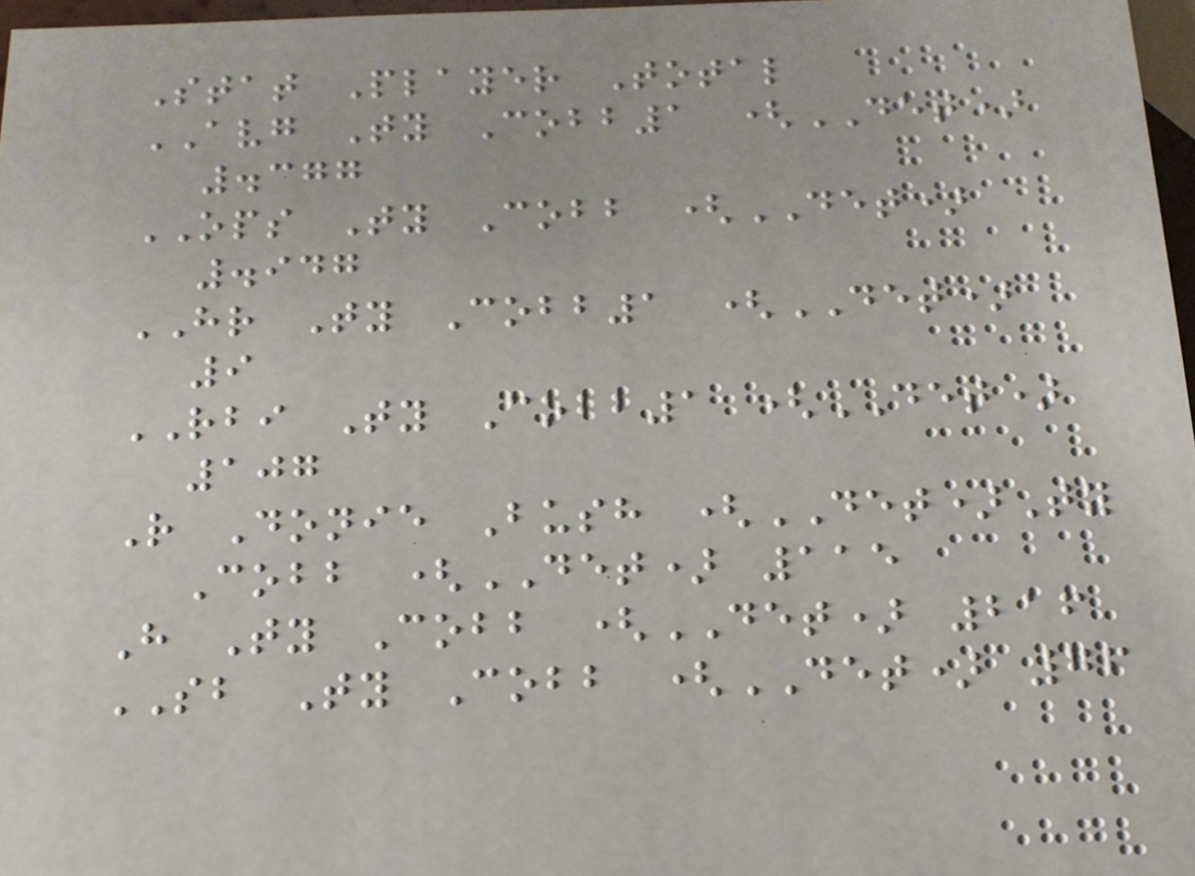Stat Player Total
AVG Ty Cobb1 (DET)
.377
OPS Ty Cobb (DET)
.947
HR Ty Cobb1 (DET)
9
RBI Ty Cobb1 (DET)
107
R Donie Bush (DET)Ty
Cobb (DET) 115
H Ty Cobb (DET) 216
SB Ty Cobb (DET) 76
